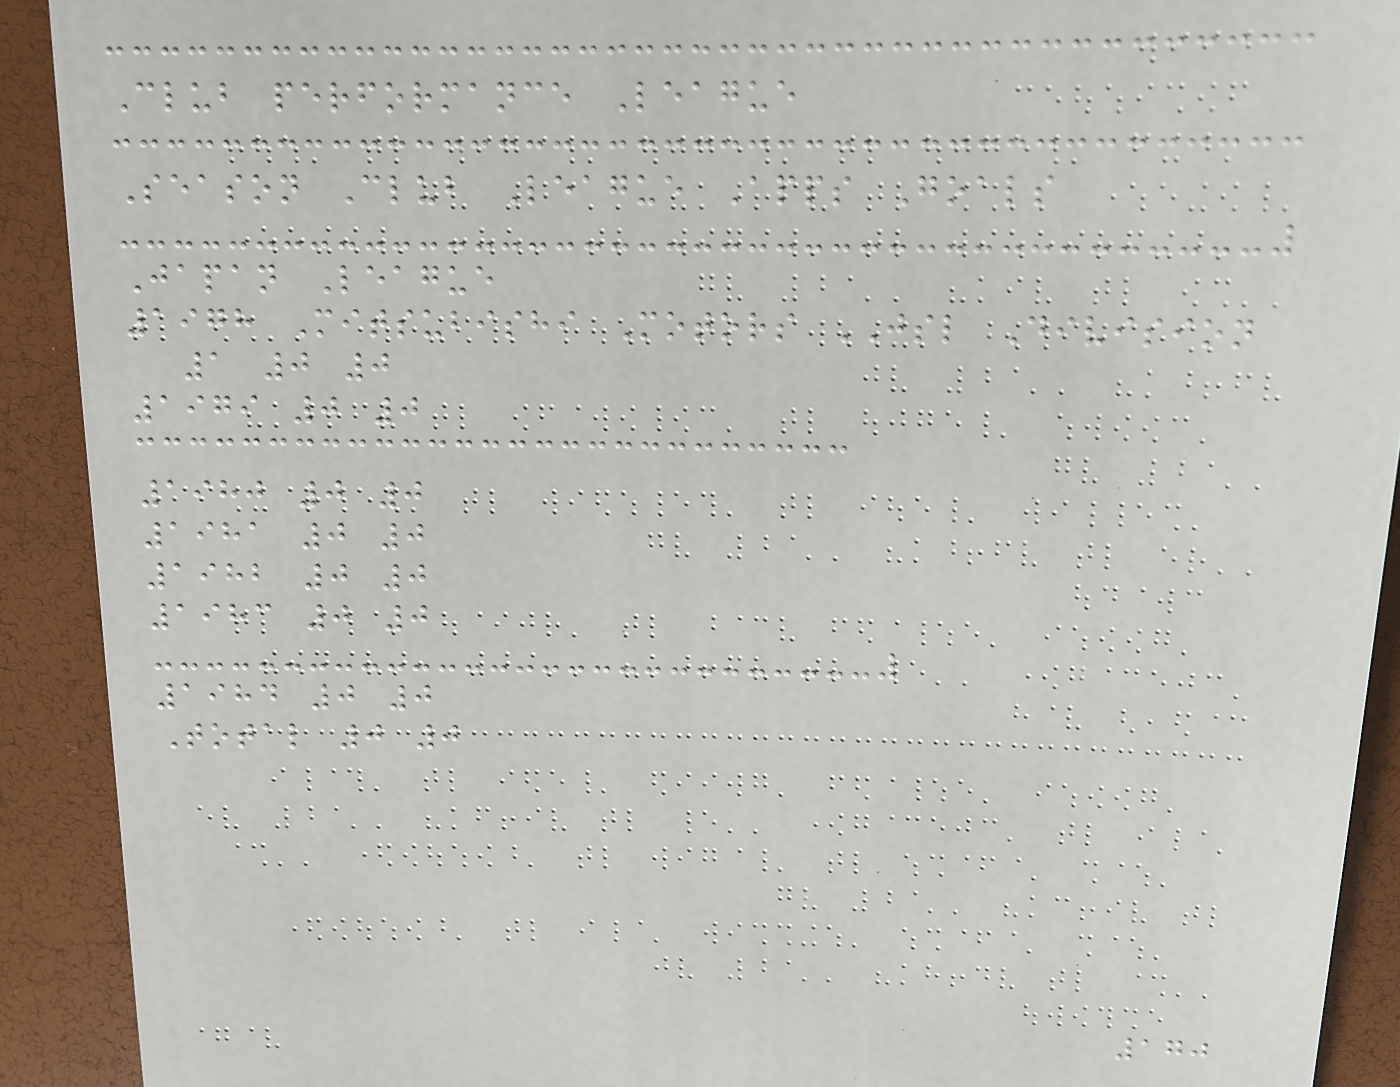Club performance League
Season Club League Apps Goals
Japan League
1978 Mitsubishi Motors JSL Division
1 0 0
1979 0 0
1980 0 0
1981 0 0
1982 0 0
1983 0 0
1984 0 0
Total 0 0
170
